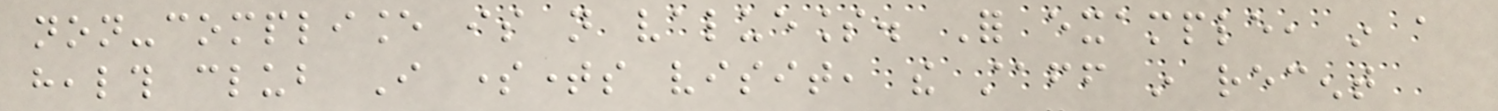non-compliance is not valueless. For example, in a
health club I sometimes visit, the staff in recent
